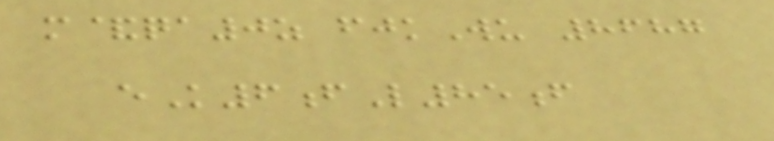m&qa0z fjkWu 8687
eK6fL85f
